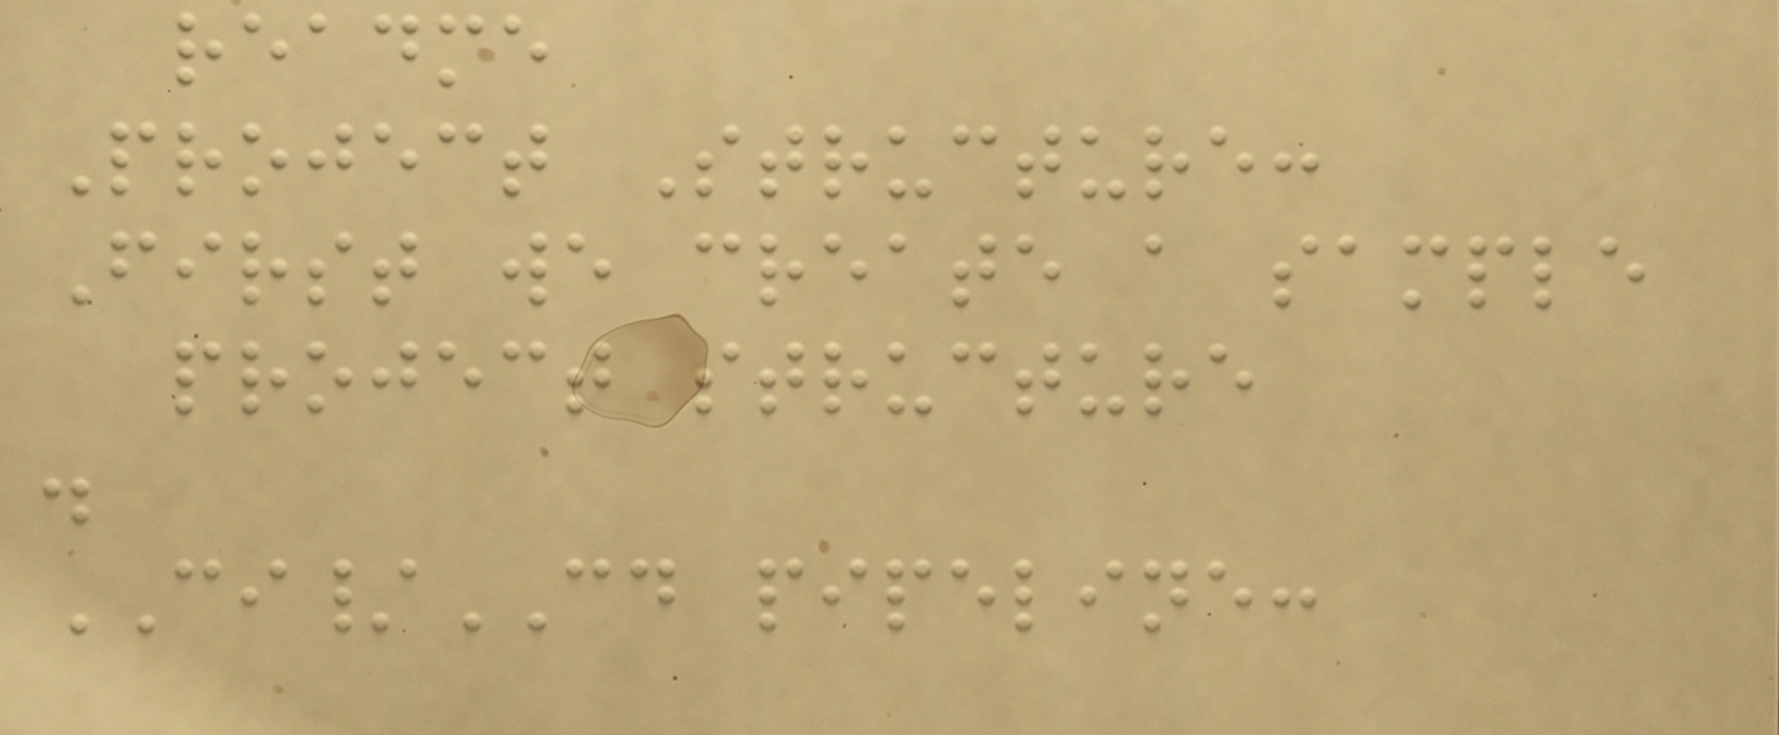readme
Project Structure:
First we create a sample
project structure
.
CI/CD pipeline:
